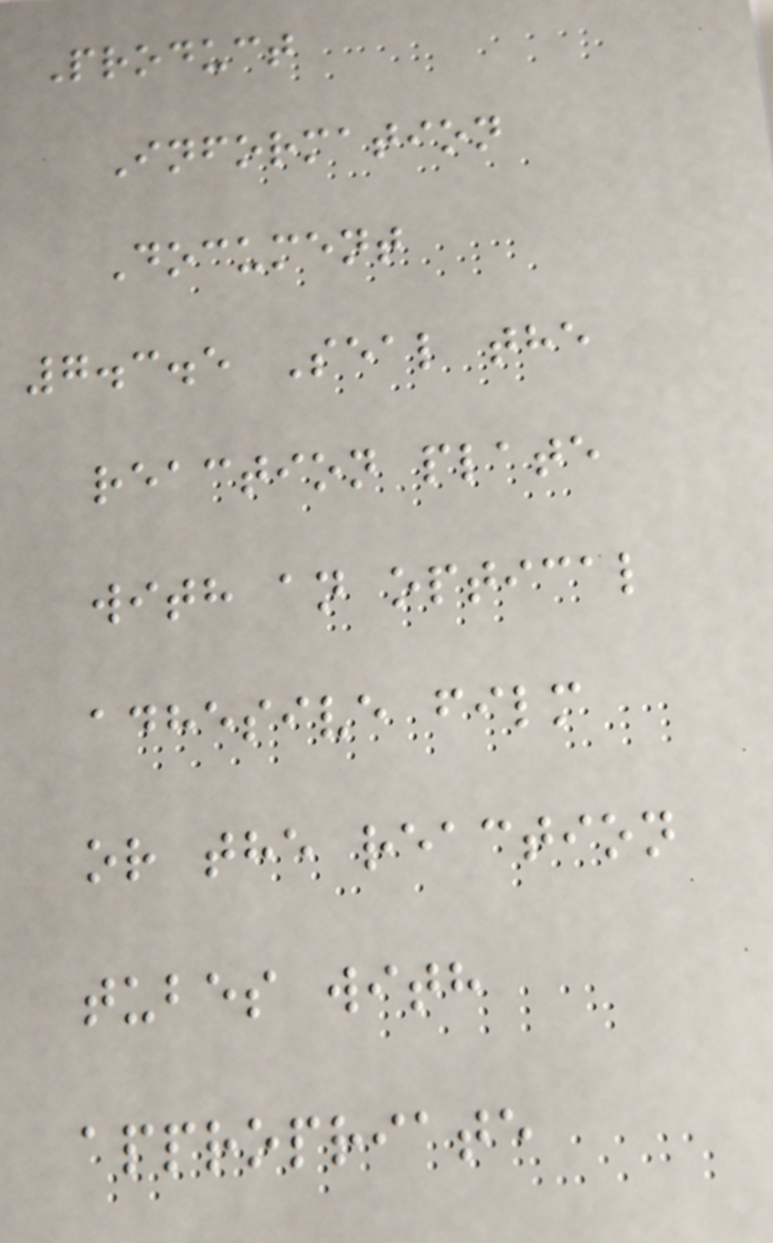Product
Information
Document
7.3.5 Seal the
reaction plate
with an optical
adhesive film
or the reaction
tubes with
appropriate
